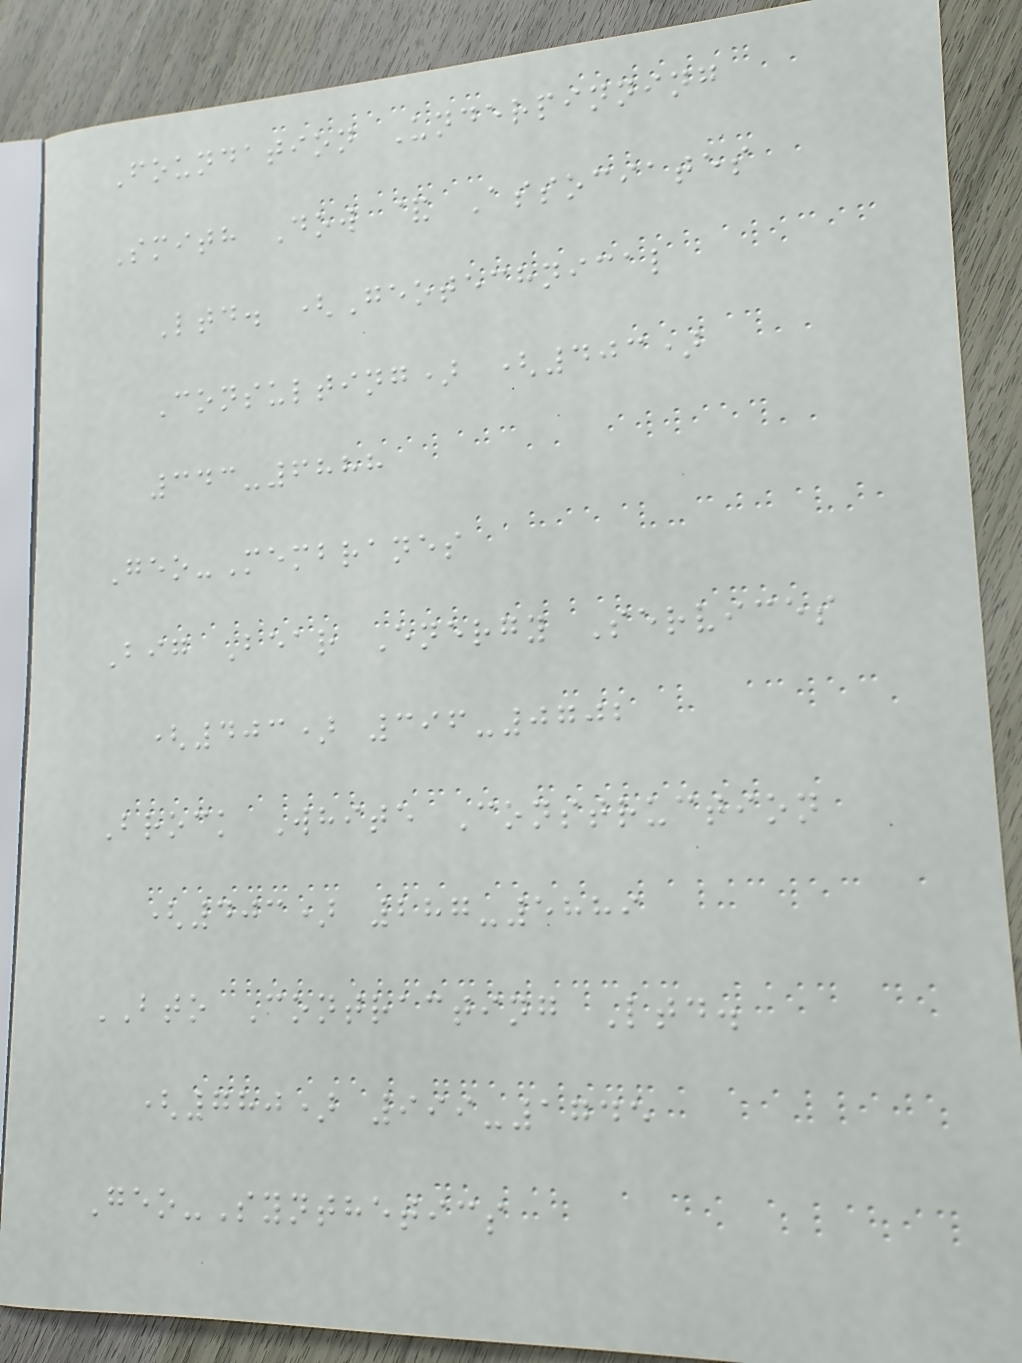Foundation Underpinning
Smith Dow & Associates
Ltd. (Geotechnical
Consulting) (403)
343-6888
Geo-Membranes
Big Bear Energy Services
(403) 396-0702
Brock White Construction
(403) 287-5889
BTO Contracting Ltd.
(780) 999-1745
Geo-Synthetics
